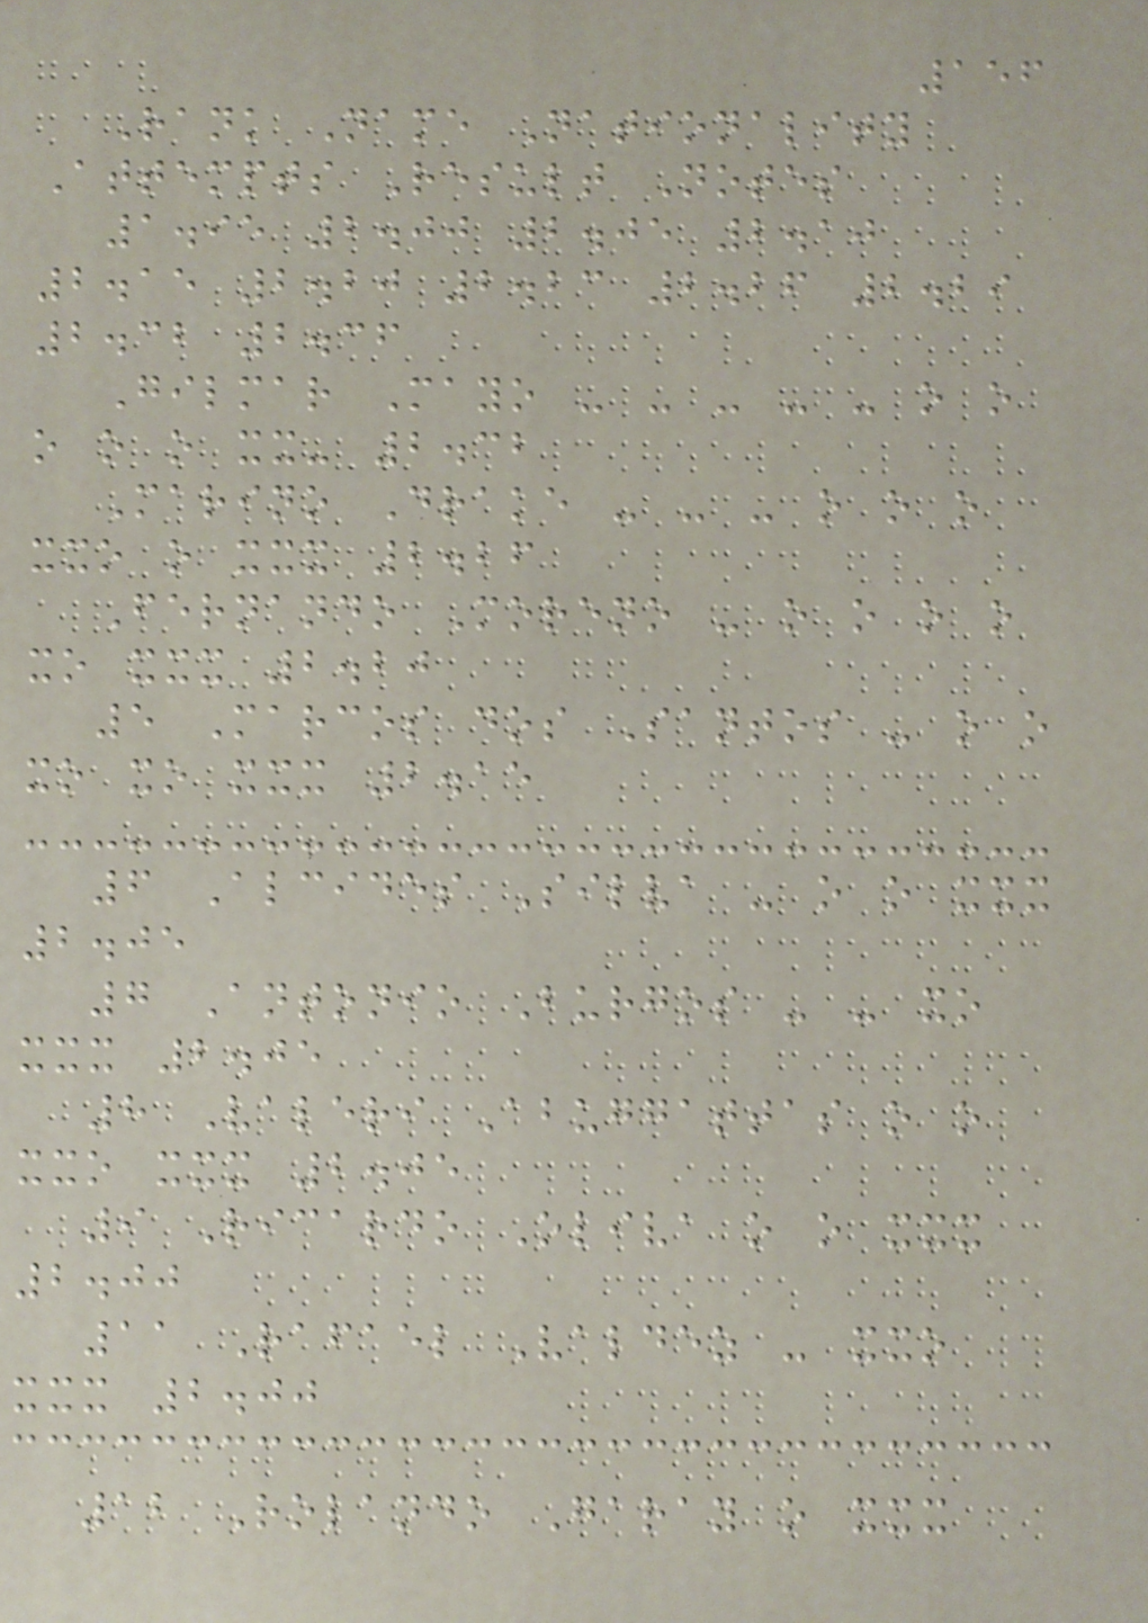156
Rank Name Nationality
Attempts Result Notes
1.95 2.00 2.05 2.10
2.15 2.20 2.23 2.26 2.29
2.32 2.36
Gilmar Mayo - - - - - o o
o o o xx- 2.32
Marino Drake - - - o o o
xxo o xxx 2.26
Fernando Moreno - o o o o
xo xxx 2.20
5 Marcos dos Santos - o o
xo xo xxx 2.15
6 Alcides Silva - o o xxx
2.05
7 Antonio Burgos - - xo
xxx 2.05
8 Valeri Abuggattas o o
xxo xxx 2.05
9 Ricardo Oliva o o xxx
2.00
11 Rafael Valdez - xxo
xxx 2.00
12 Rolando Garay o xxx
